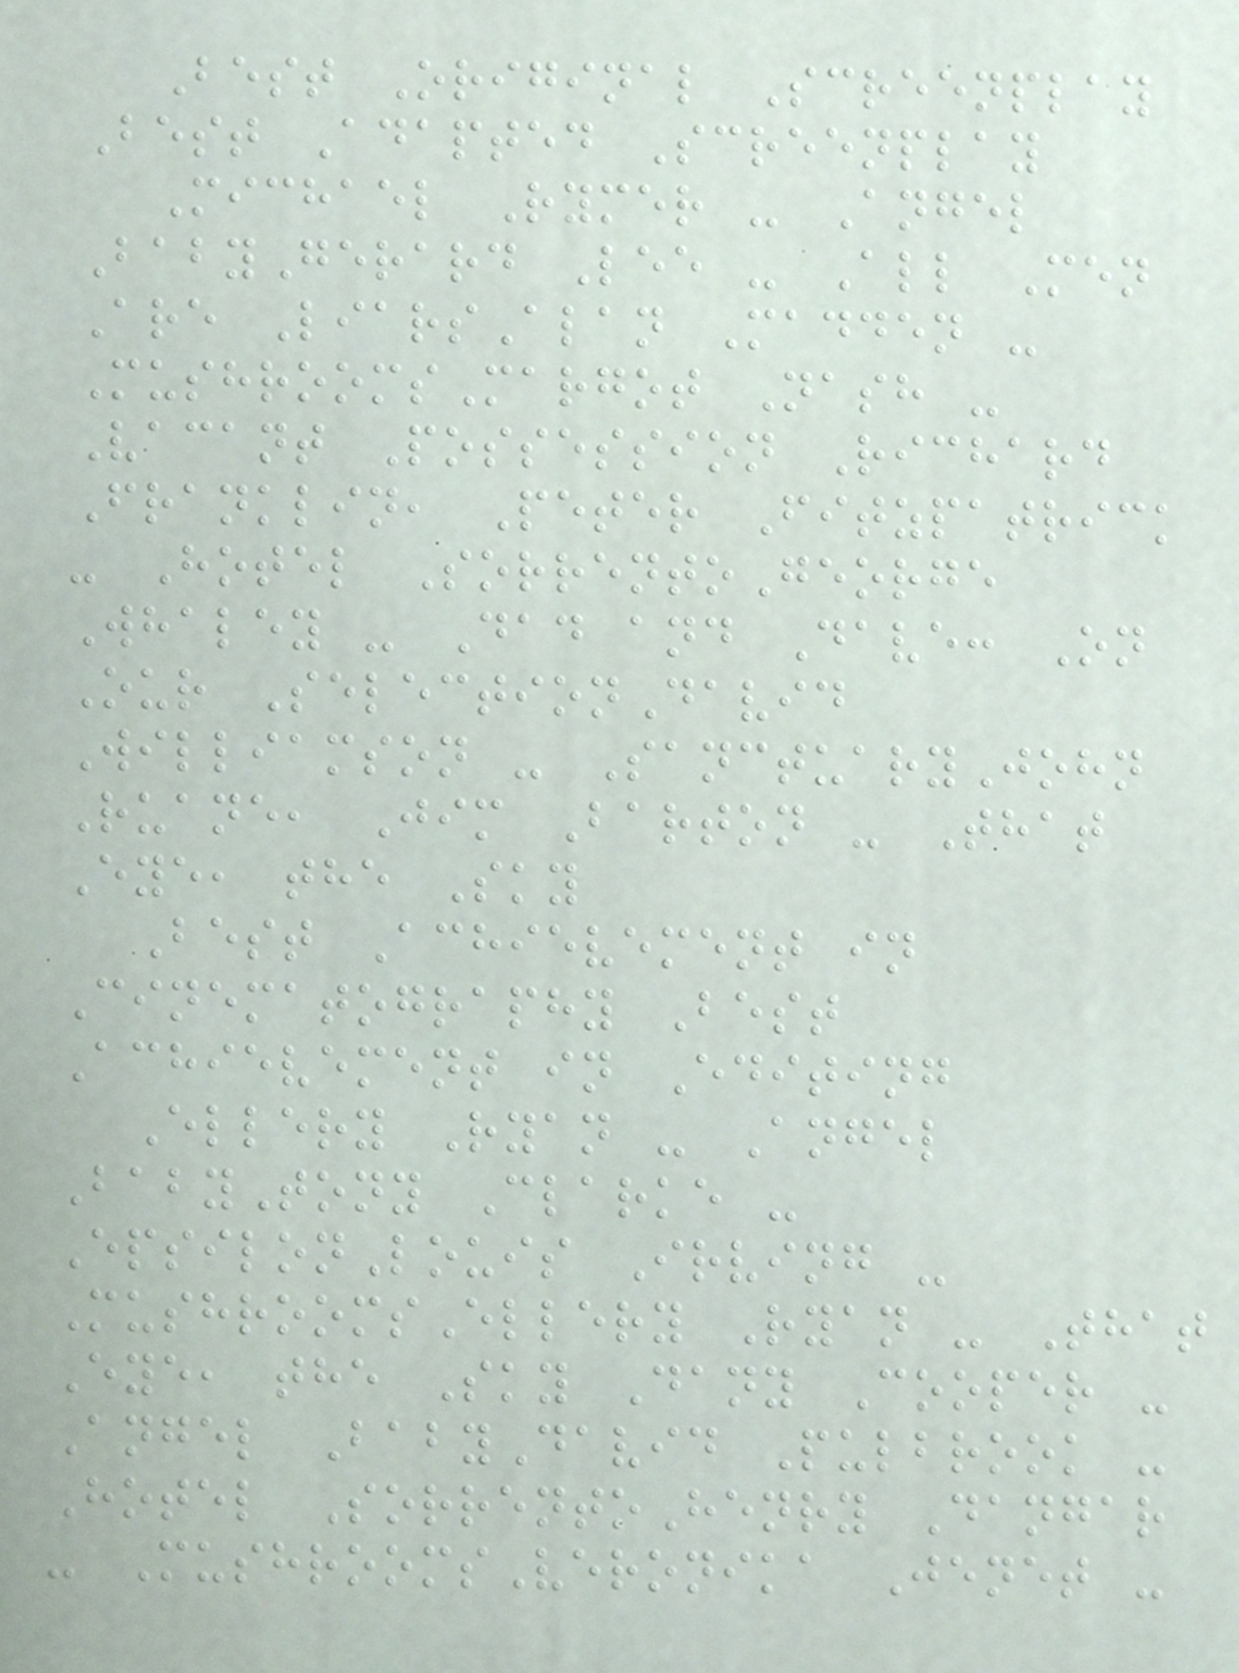Best Original Screenplay
Best Adapted Screenplay
Michael Rymer - Angel
BabyGerard Lee - All Men
Are LiarsAlan Madden -
MushroomsMargot Nash -
Vacant Possession Richard
Franklin, Peter Fitzpatrick
- Hotel SorrentoGeorge
Whaley - Dad and Dave: On
Our SelectionDavid
Williamson - SanctuaryJohn
Ruane, Jim Barton - That
Eye, the Sky
Best Achievement in
Cinematography Best
Achievement in Editing
Ellery Ryan - Angel
BabyTony Clarke -
EpsilonLouis Irving -
MushroomsEllery Ryan - That
Eye, the Sky Dany Cooper -
Angel BabyDavid Pulbrook -
Hotel SorrentoHenry Dangar
- MushroomsVeronika Jenet -
